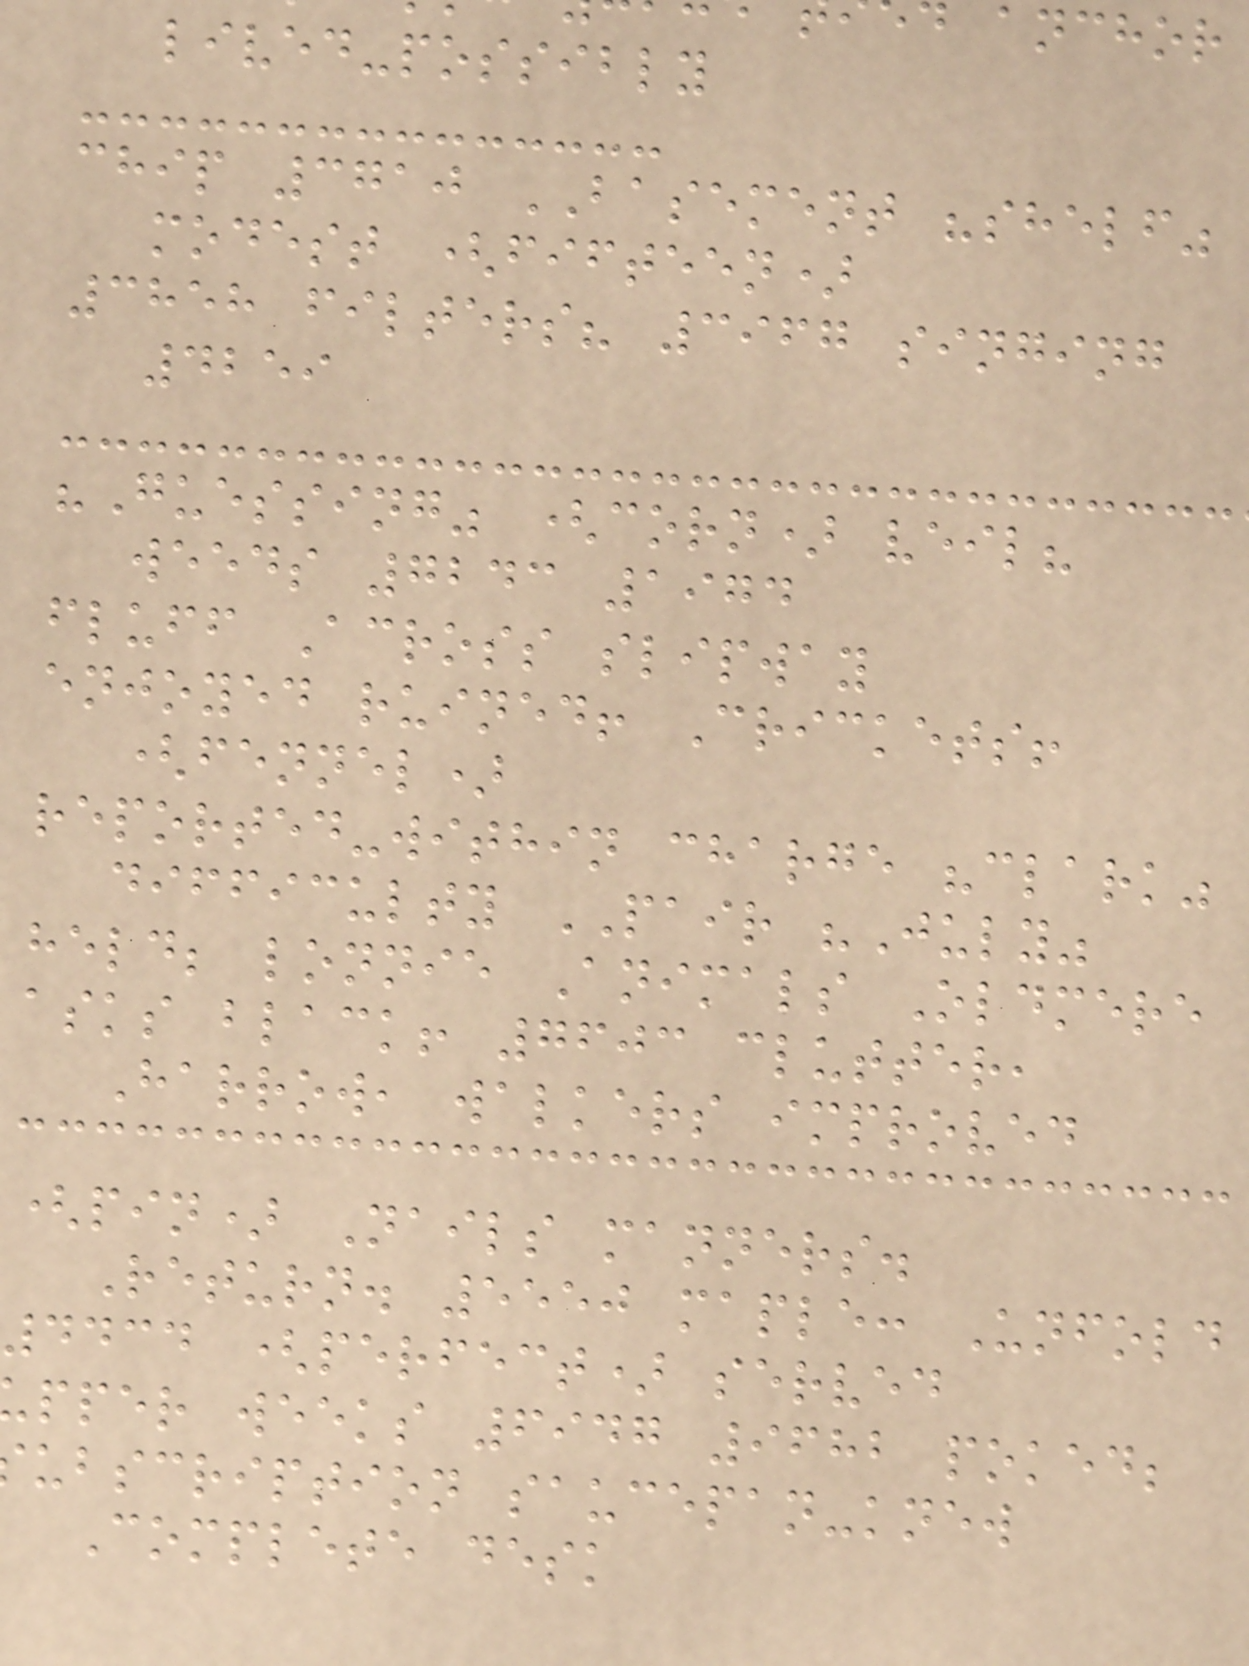lived-possibly
chip 3710 BASEMENT "shelf"
modest (fifteen)
3858 filters? 3967 singing
4259
"Guessing" (corn) veil?
weeds 7243 1974
fluff Across slipway
enjoyed ruined! Crickets!
(fennel)
reported-within charge "clark"
difficulty PAIR "July"
held; lonnie Animals Oldmere
asks black! 7603 clutter,
Harrow, walkers improved
(pin) Nails manners.
Return. 5550 maple: Unfold
4434 (perfect) served
pper weeks 6947 9682 poked;
ubscription saucepan-knew
Complete desk
